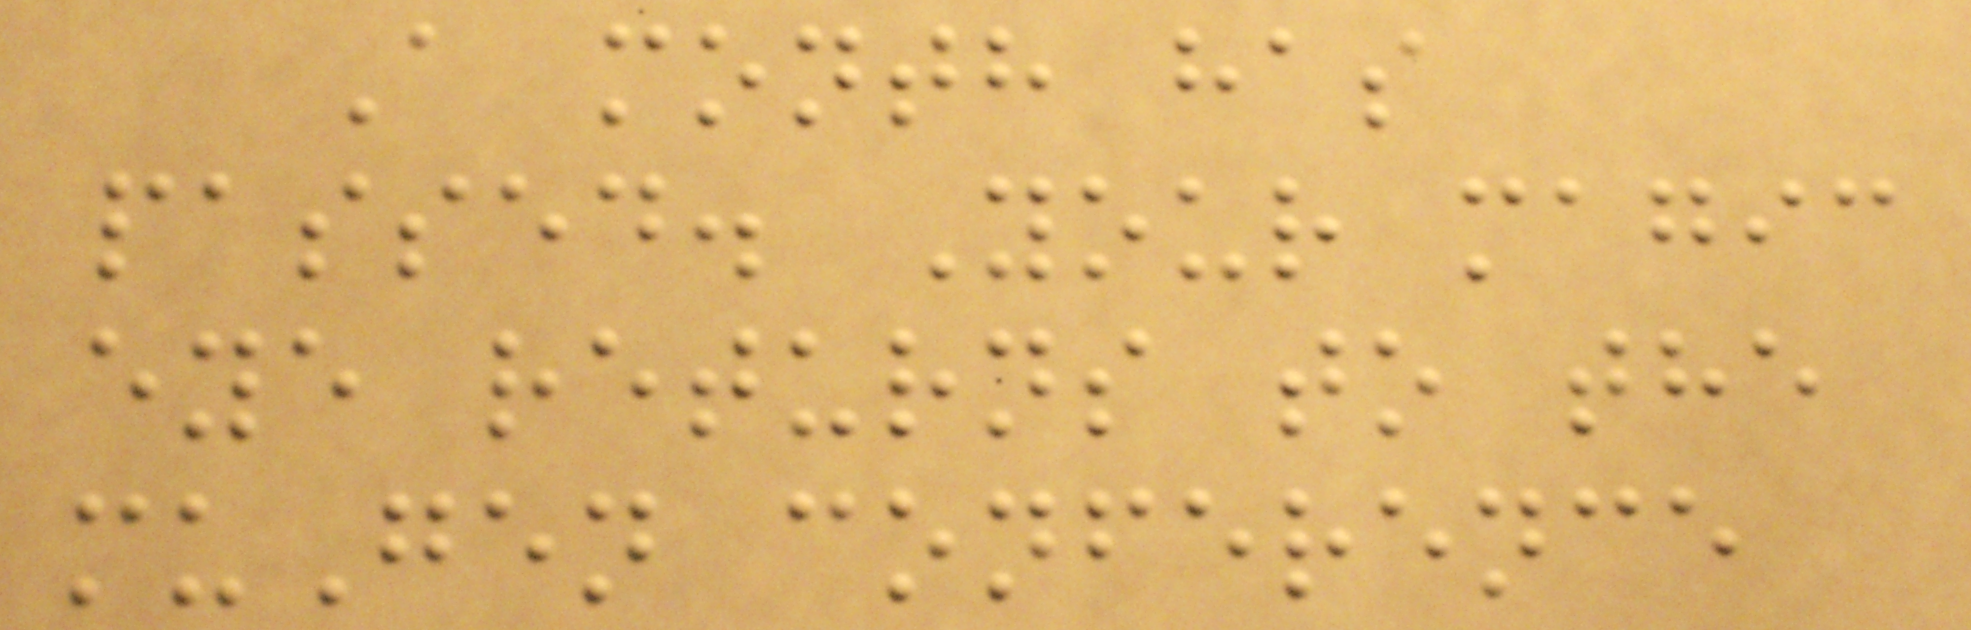A month has
passed. Your magic
eye returns to the
muGen conference
